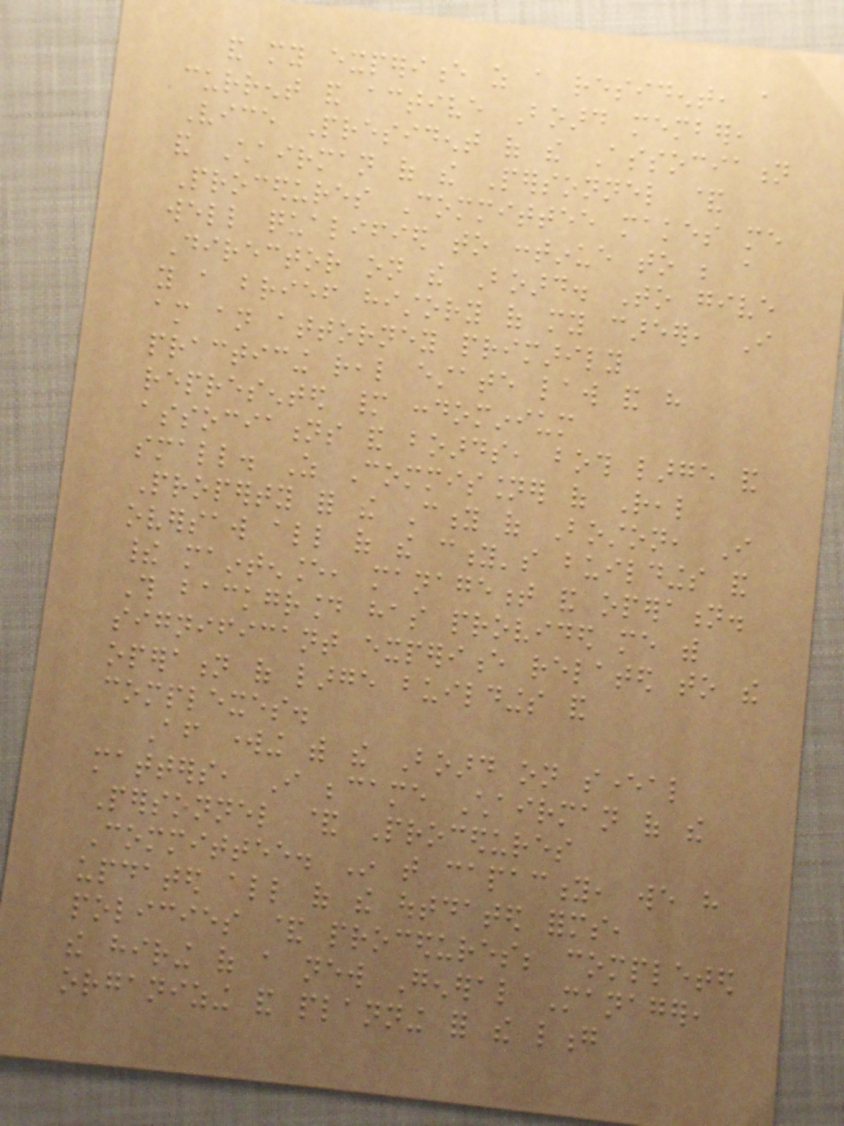and my experience as a resident, a
current and active Board member,
Vice President of the Association
and Chairman of the Personnel &
Procedures Committee makes me
well qualified to continue to be a
Director on the Board. To give
you a brief history of my career, I
am an attorney primarily
practicing real estate law and have
represented many condominium
associations and boards, both large and
small. As Commissioner of Real
Property for the City of Boston, I
oversaw all of the city's buildings and
their maintenance, management and operation.
This background has provided me with
significant experience related to the
operation of large buildings and
complexes.
After working with the Board on several
matters, I became Chairman of the
Personnel & Procedures
Committee. In that capacity, we have
updated all of the outdated forms,
policies & procedures; completed
the hiring of a new General Manager,
organizing and planning for the long
